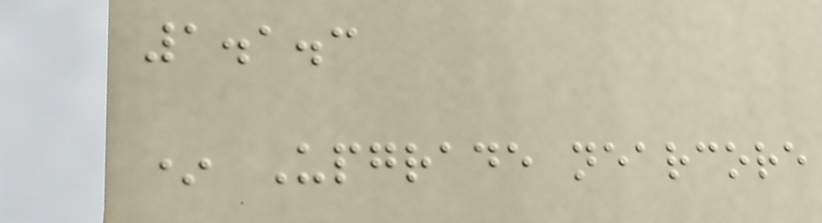1.1.3
* Upgrade nearcore
